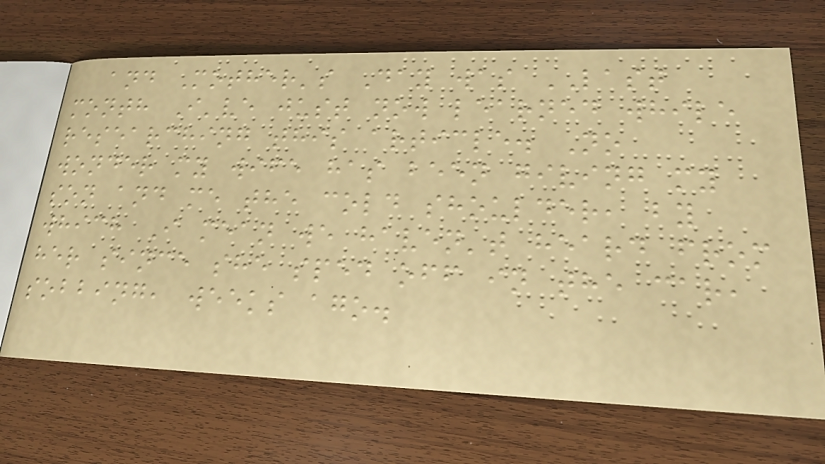and Mother's Day was LAST
month I've just now learned while
researching this article. No
wonder my wife has been giving my
son and me the cold shoulder, by
which I mean we haven't heard from
her since she sped off in the car,
sobbing, weeks ago.
